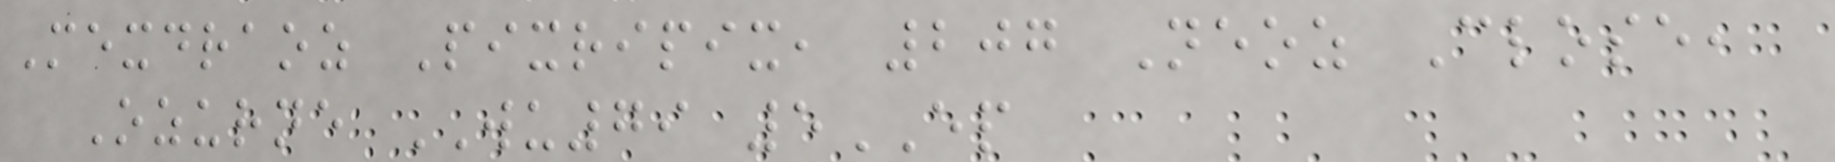Mexdraoz Pixripix, 207 Neoz Close,
Ozurne WU79 5EP
